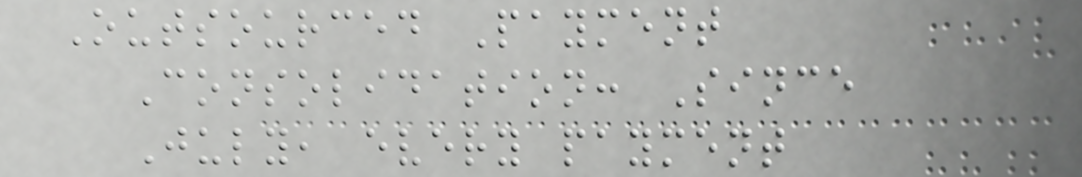Outsourced Payment
Consolidation: Since
July, every payment
